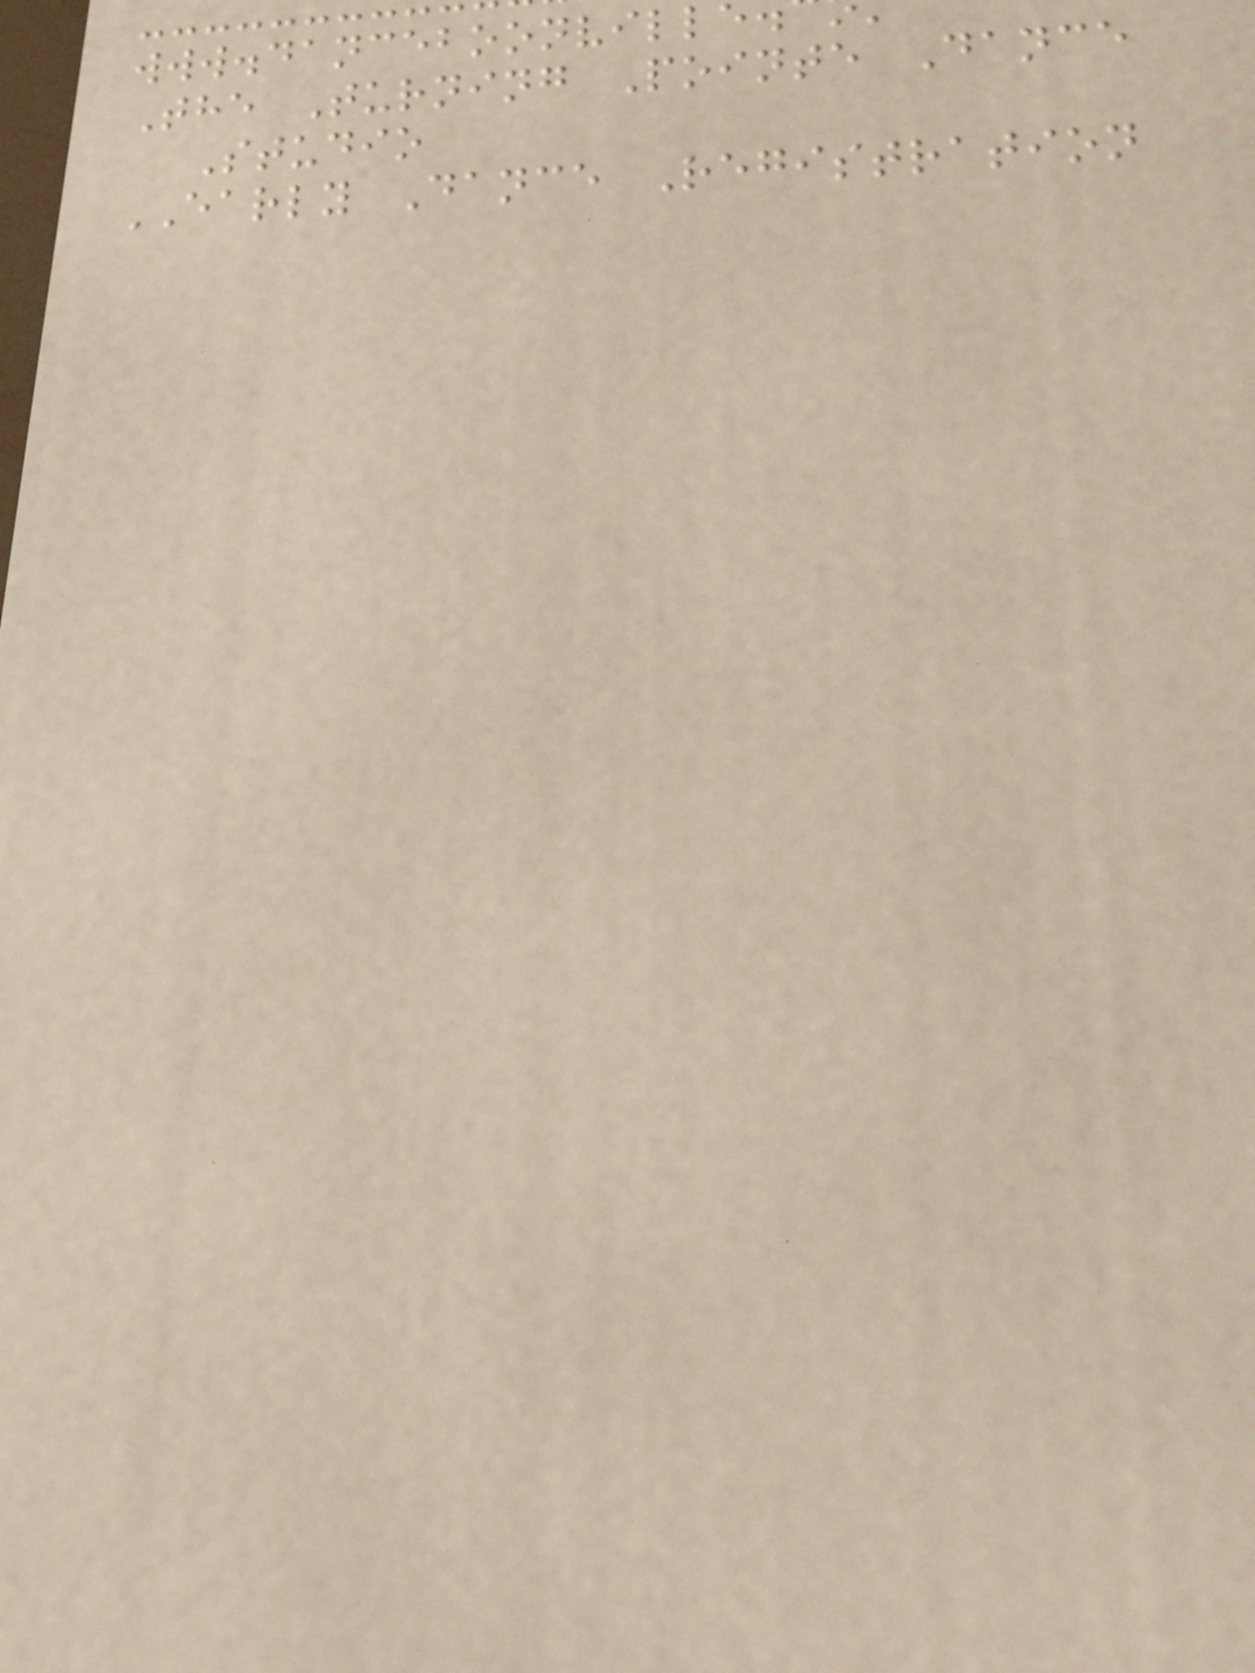www.danceboonvill
The Turning Pointe Dance
Studio
EARLY Dance Registration
